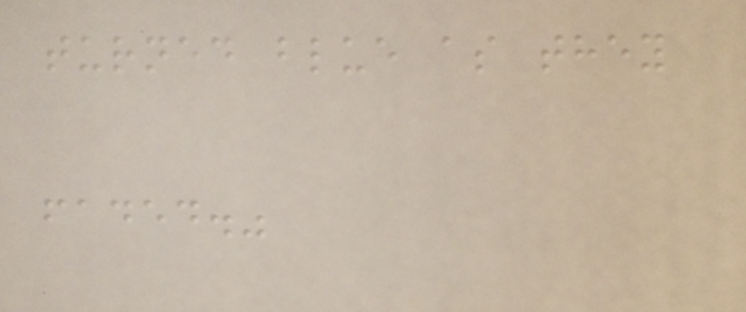turned blue as they
faded."
